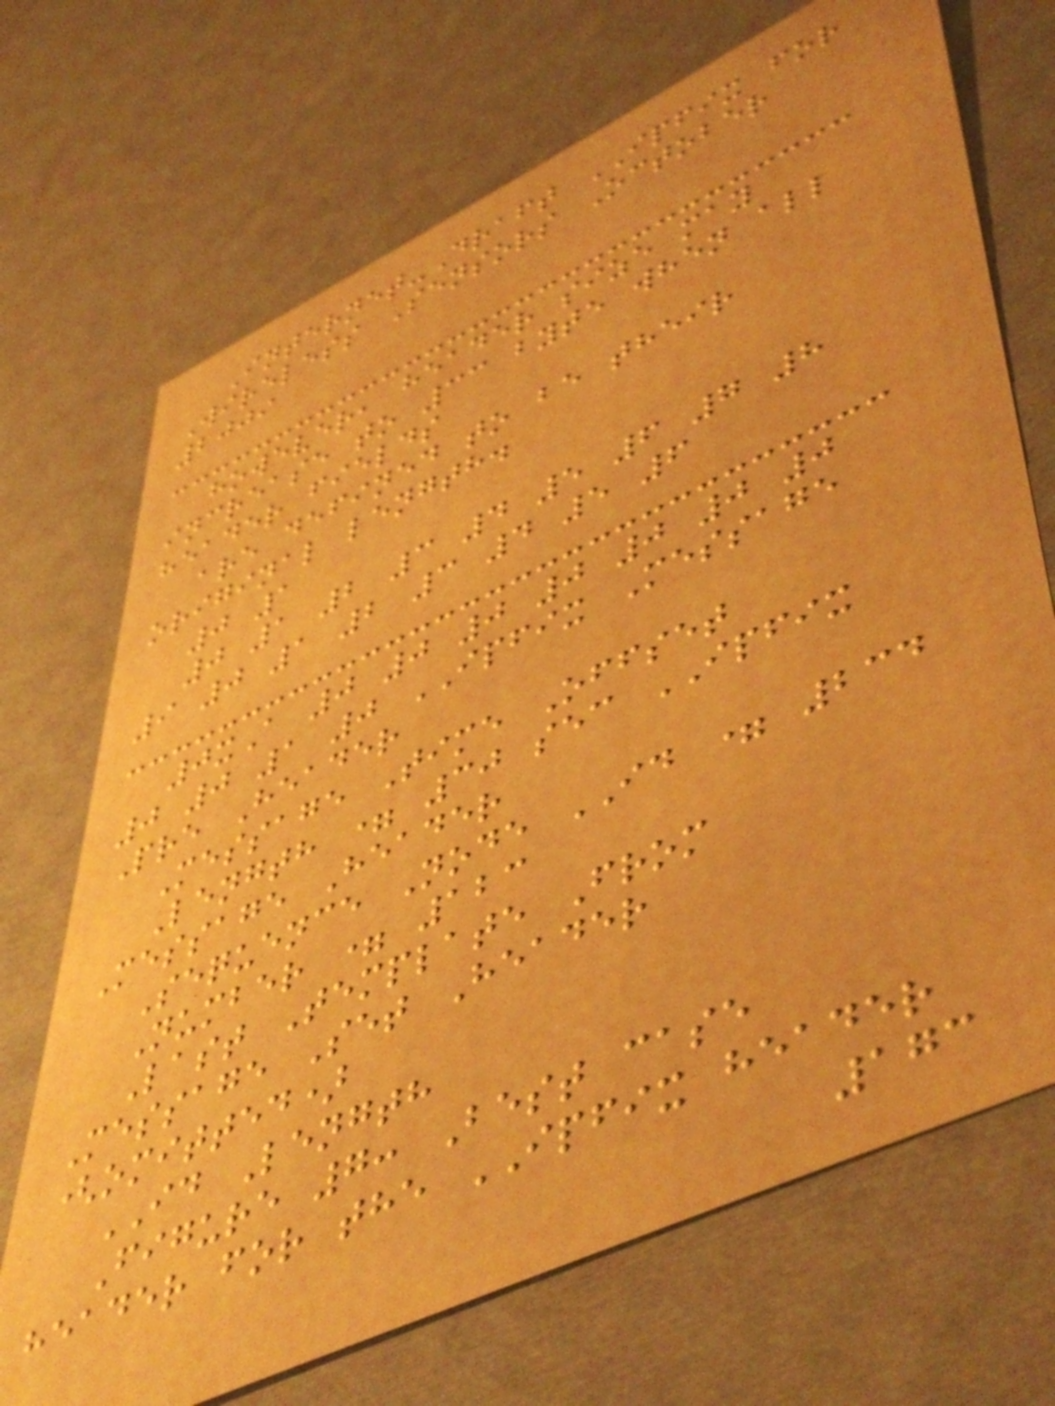Internet-Draft IPFIX for
Wireless Sensors October
2009
however, header size may
increase to 33 byte when all
header fields
are defined to be their
original length.
0 1
0 1 2 3 4 5 6 7 8
9 0 1 2 3 4 5 6
0xA 0 0 0 0 0 0 0
0 0 1 0 IPFIX Message
Pre Header
Message Time Offset
Length = 30 sec IPFIX
Message Header
Sequence Node ID = 234
Number = 123
Last Template From
Message Set Header
(omitted)
ID Length
Figure 7: Best case
header for the IPFIX header
173
